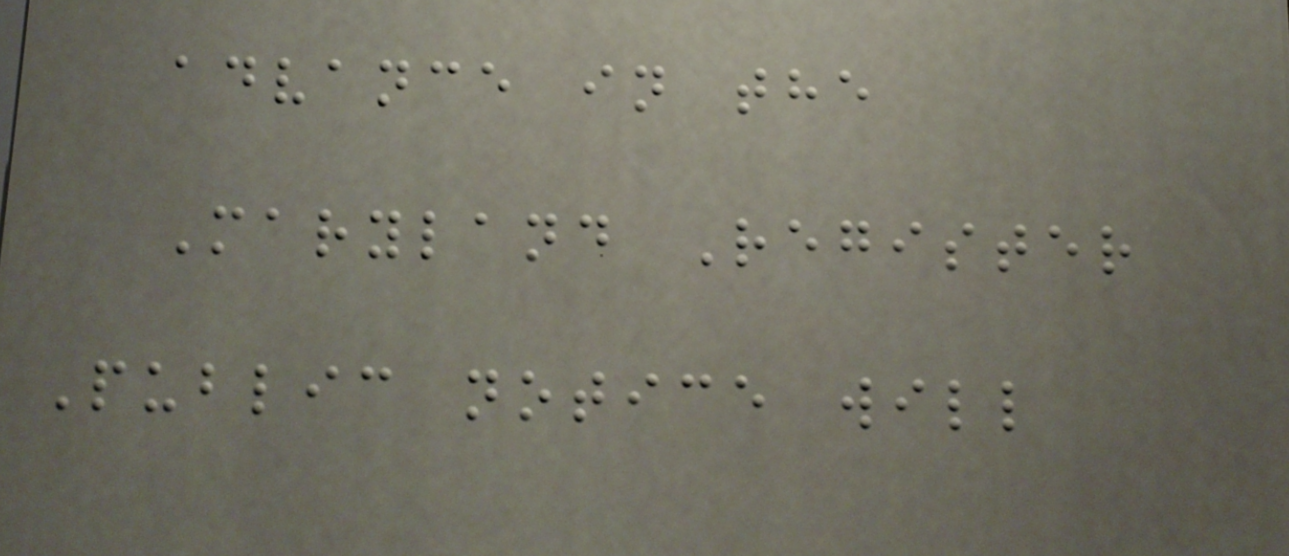advance in the
Maryland Register
Public notice will
